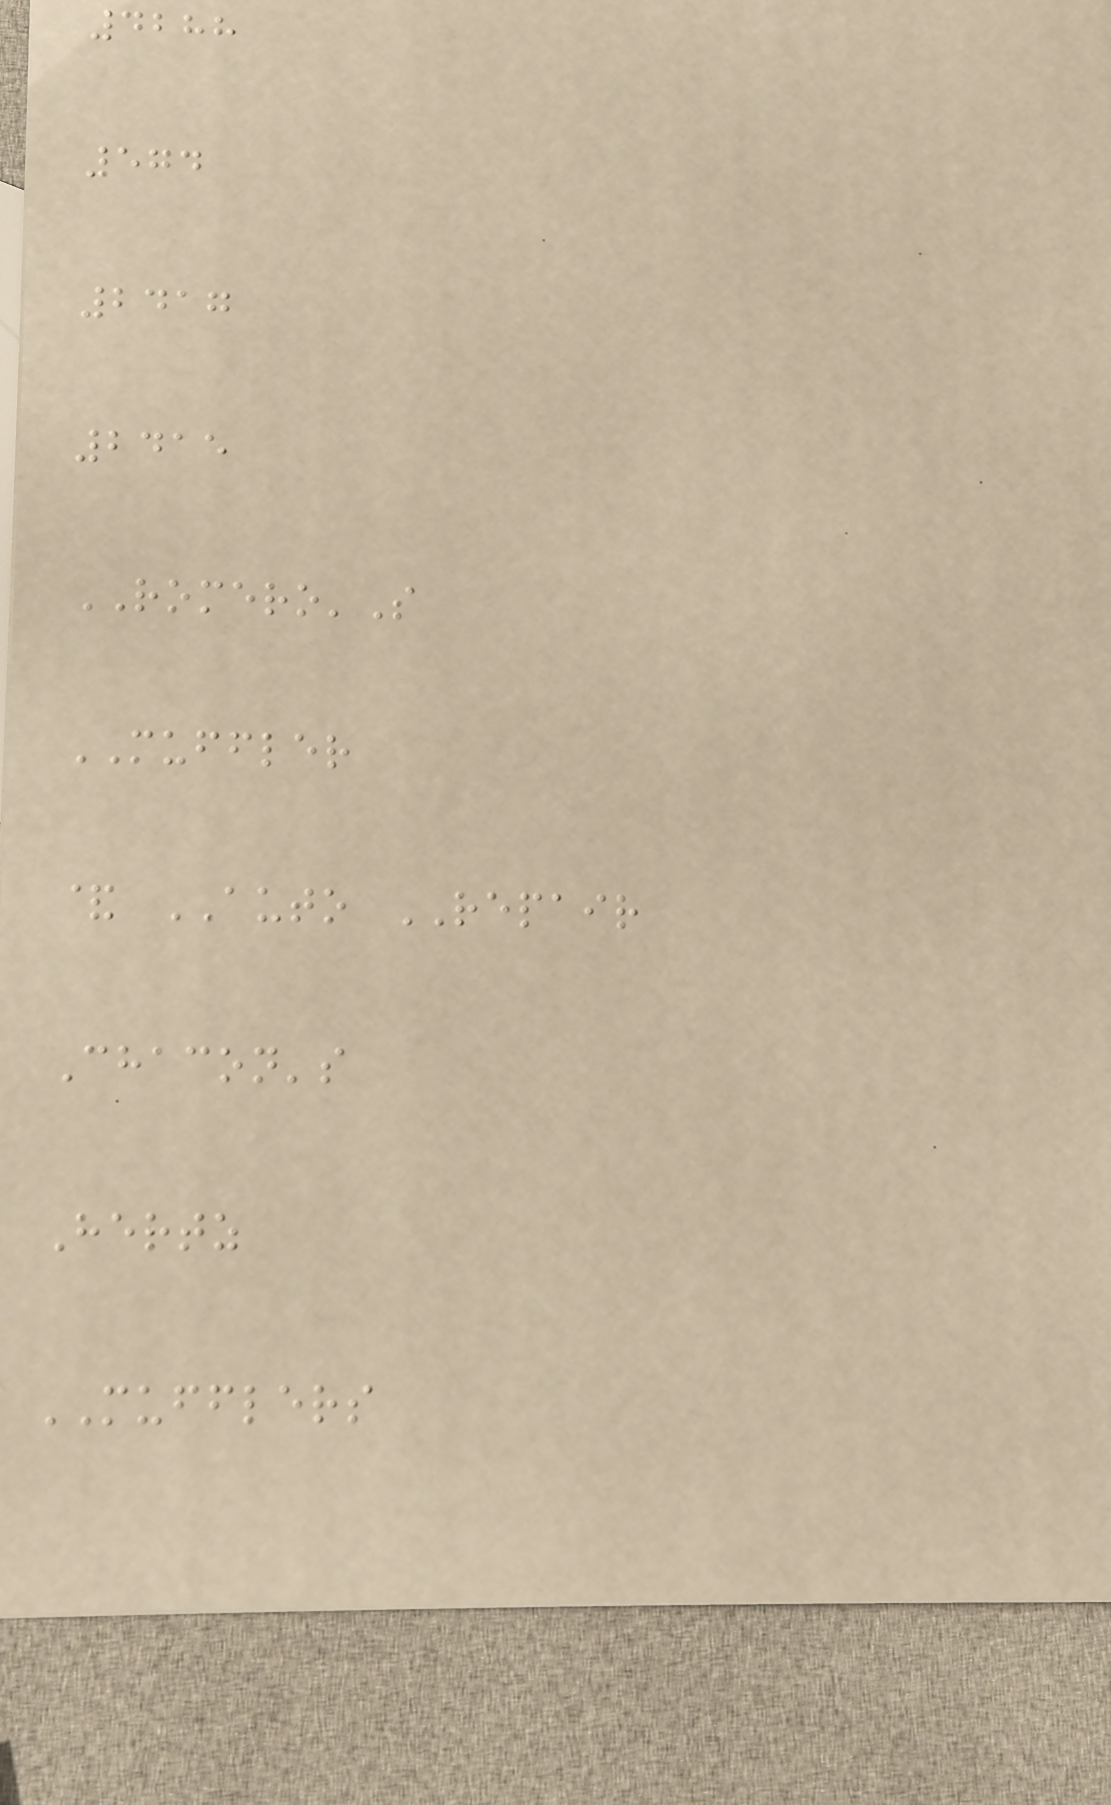4288
574
2417
2415
ROMERO'S
MUFFLER
& AUTO REPAIR
Chacon's
Hertz
MUFFLERS
